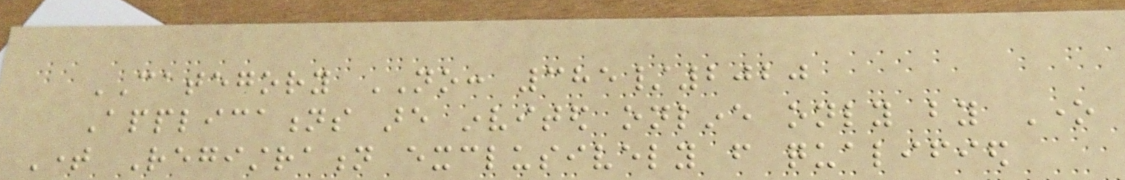CATEGORY NO: 385/2020
Applications are invited online only by One
Time Registration exclusively from qualified
